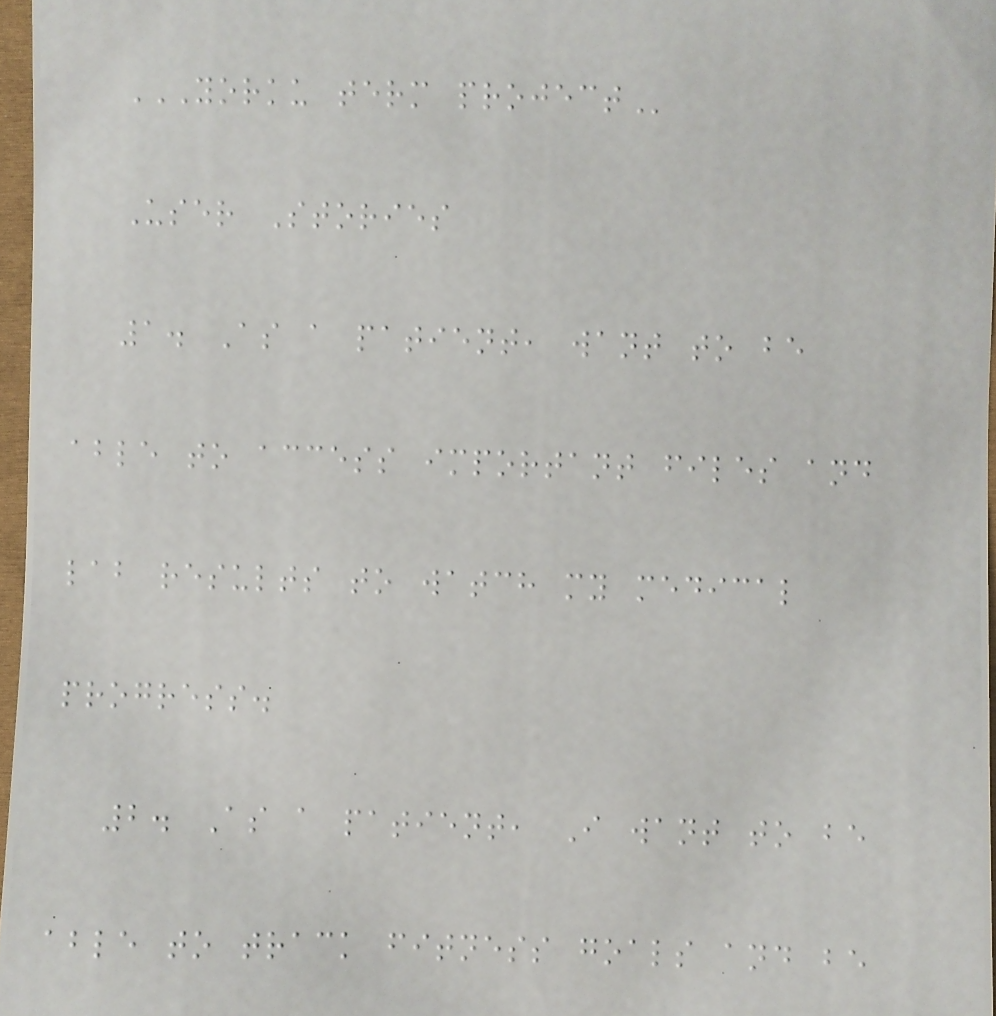YORKU TERM PROJECT
User Stories
1. As a patient, want to be
able to access important files and
lab results to watch my medical
progress.
2. As a patient, I want to be
able to track fitness goals and be
